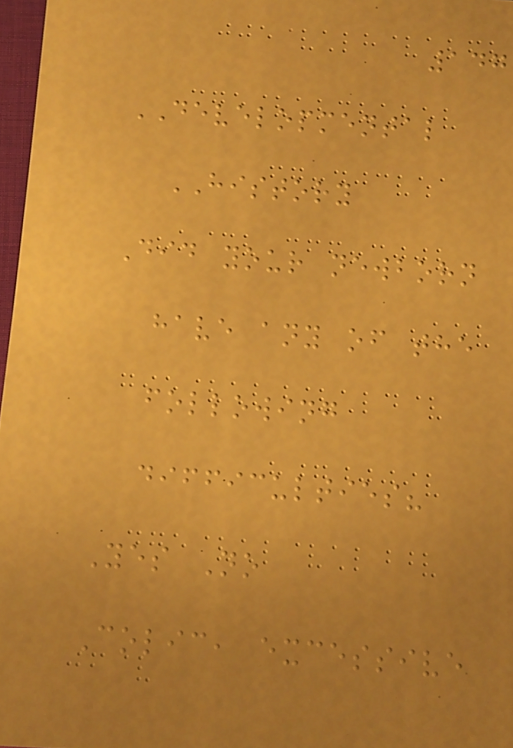147
DEVELOPMENTAL
HISTORY
Did your newborn
have any of the
following
difficulties?
Yes No
Colic, excessive
